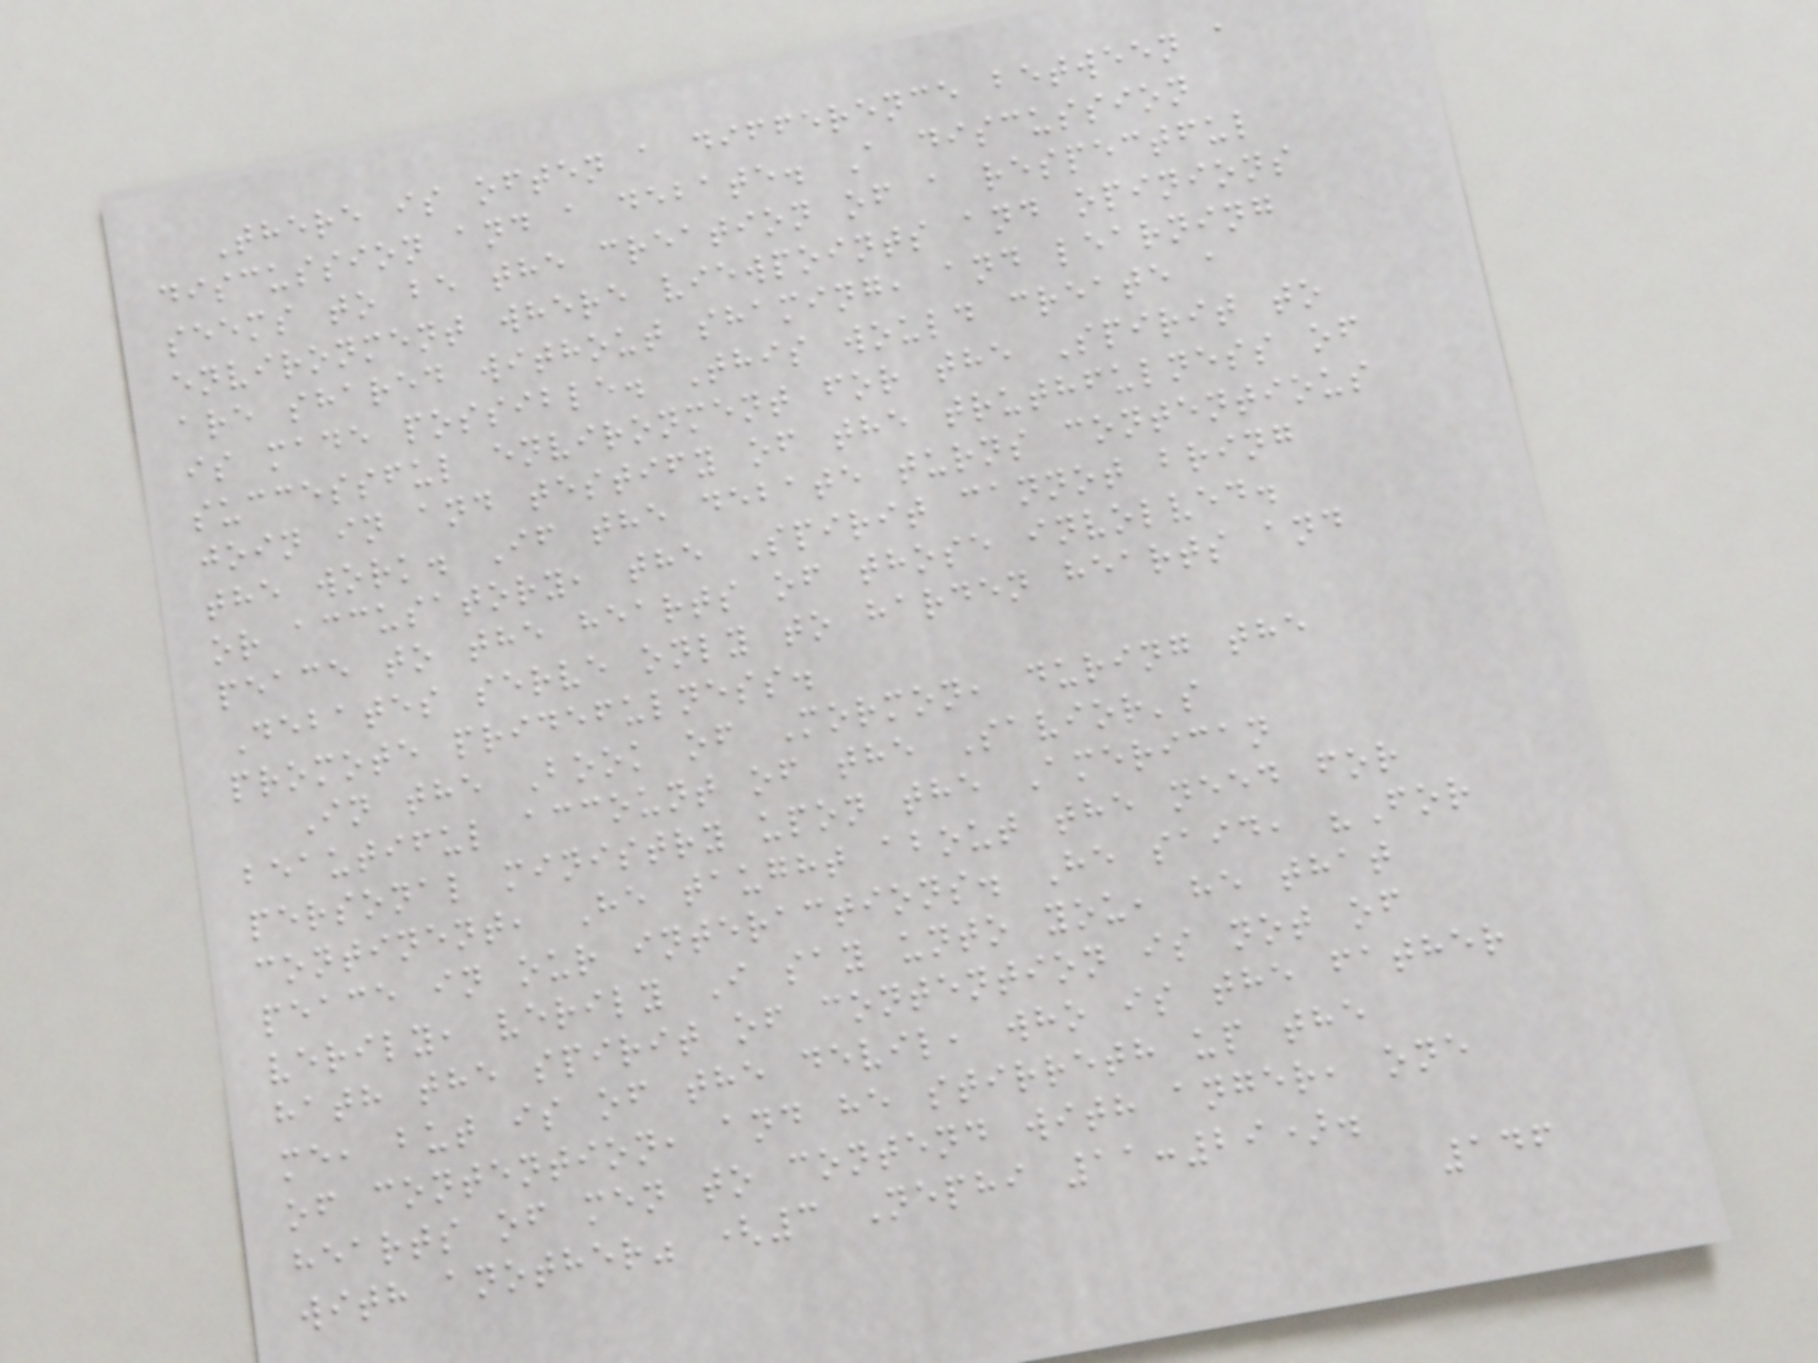There is often a difference between a
discussion and a debate. A discussion
seems to be the creation of a respectful
environment where viewpoints and opinions
are shared without shaming, and learning
is made possible. This would create a
successful environment for the Spirit to
join in and testify of the truthfulness of
the work. If the debate turns contentious
or accusatory, the Spirit cannot bring
peace to the hearts of those involved.
Debates serve only to harden hearts and
promote pridefulness.
In the Book of Mormon, during the
beautiful account of the Savior's
personal ministry upon the American
continent, He taught about the need for
peace in our interactions. He said, "For
verily, verily I say unto you, he that
hath the spirit of contention is not of
me, but is of the devil, who is the father
of contention, and he stirreth up the
hearts of men to contend with anger, one
with another" (3 Nephi 11:29).
146
